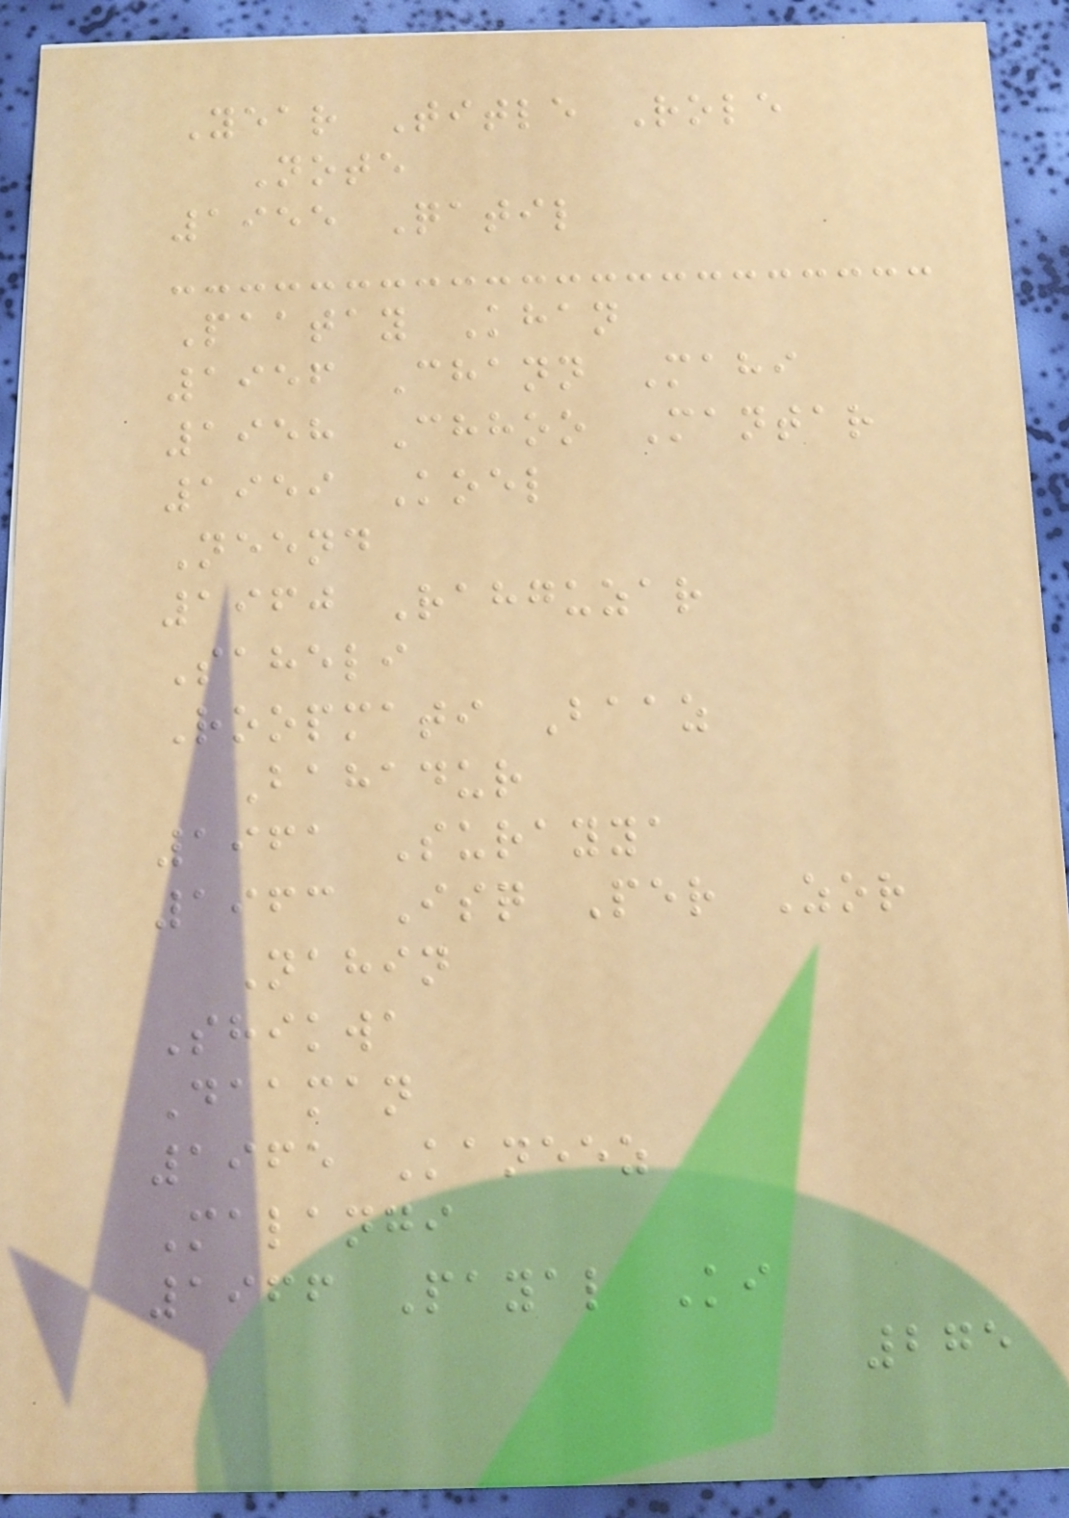Year Title Role
Note
1955 Qatil
Paatay Khan
1956 Chann Mahi
1958 Chhoo Mantar
1959 Koel
Neend
1960 Rahguzar
Saheli
Roopmati Baaz
Bahadur
1961 Surayya
1963 Isq Per Zor
Nahin
Shikwa
Daaman
1965 Kaneez
Malangi
1966 Payal Ki
275
